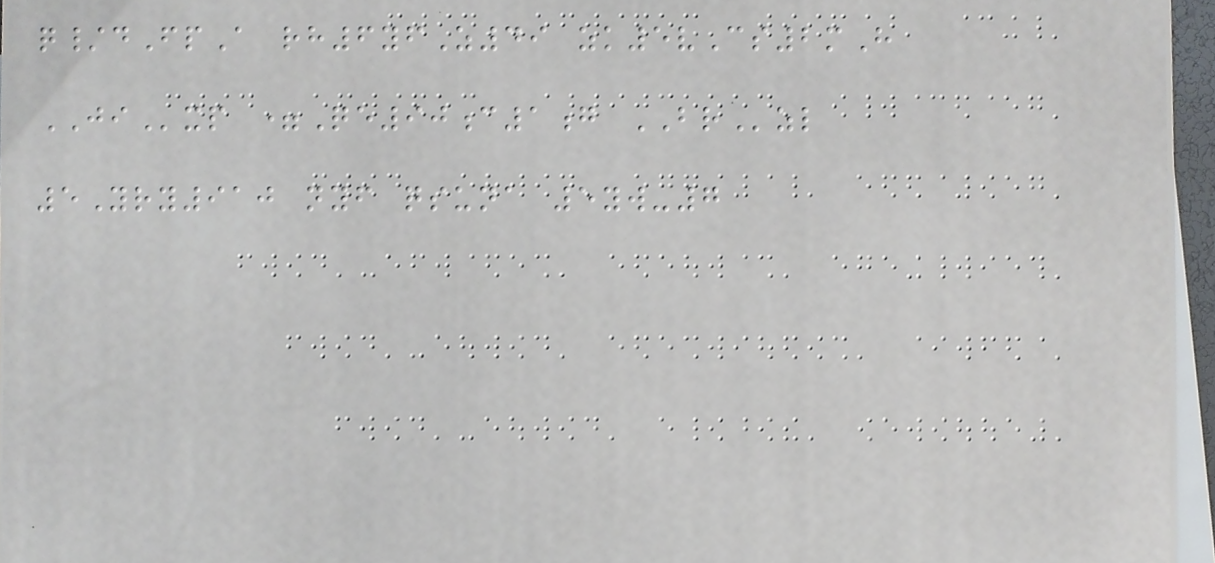q/dFpA rh6yfZ49 zk5vCs2mH
JIxp =Qe90c1g BRzl
5Yry910 nyf qsuna 5yw-7
